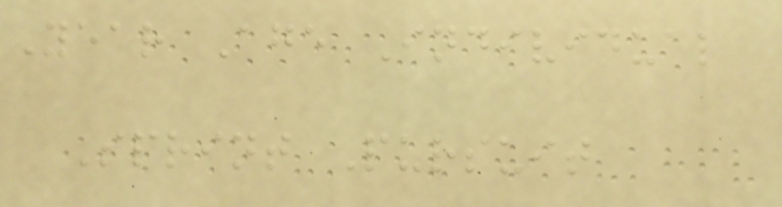Year Age Individual
Sprint Pursuit
